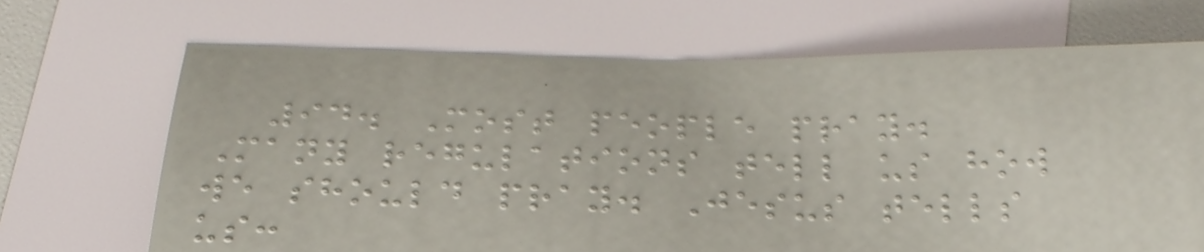94. Most people pray.
Many regulations tell us how
we should pray. Jesus tells
us:
